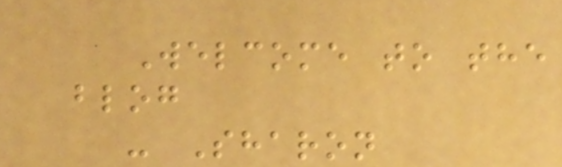Welcome to the
blog
- Sharon
